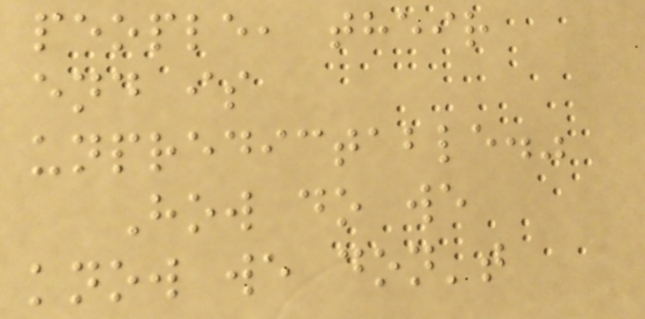people, their
end is
unpredictable."
How do we
know we don't
